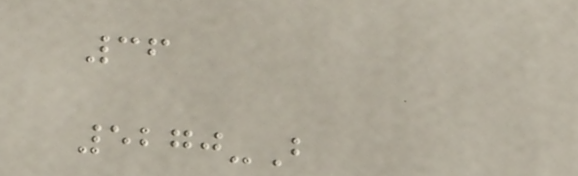36
5270-B
